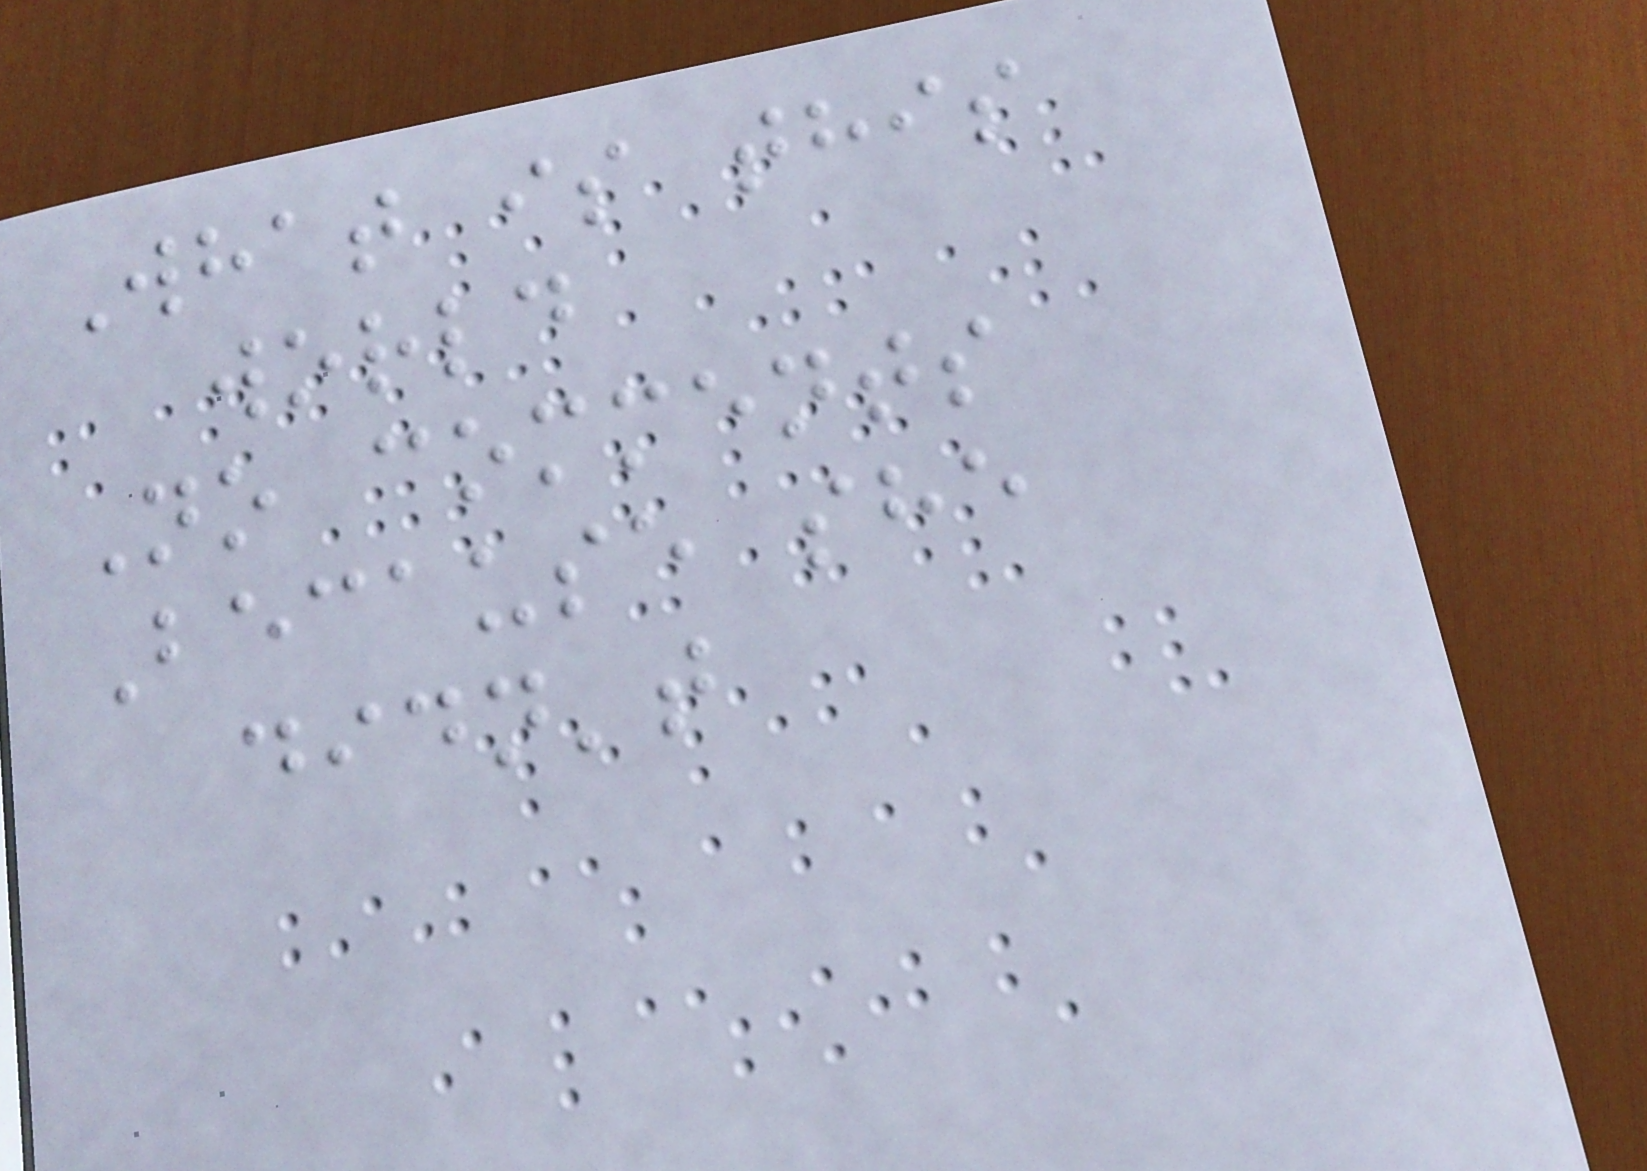What is this
world
No comments
Because she
didn't
